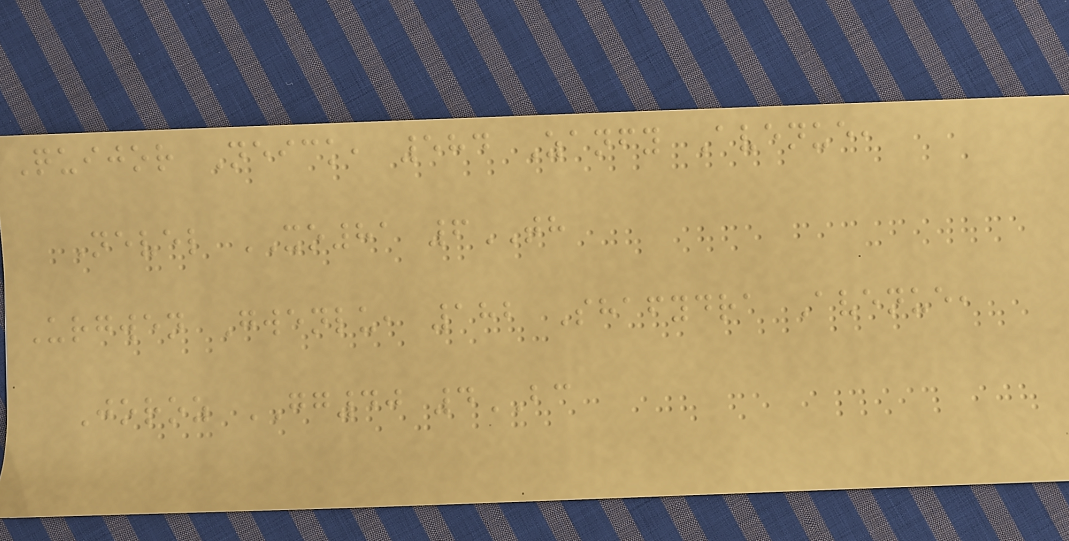Quijor Neick, 584 Zanfy Avenue,
Nevel XO81 6TH
Urgwen Gwenlu, 182 Shafydra Avenue,
Joroz GG40 4BC
